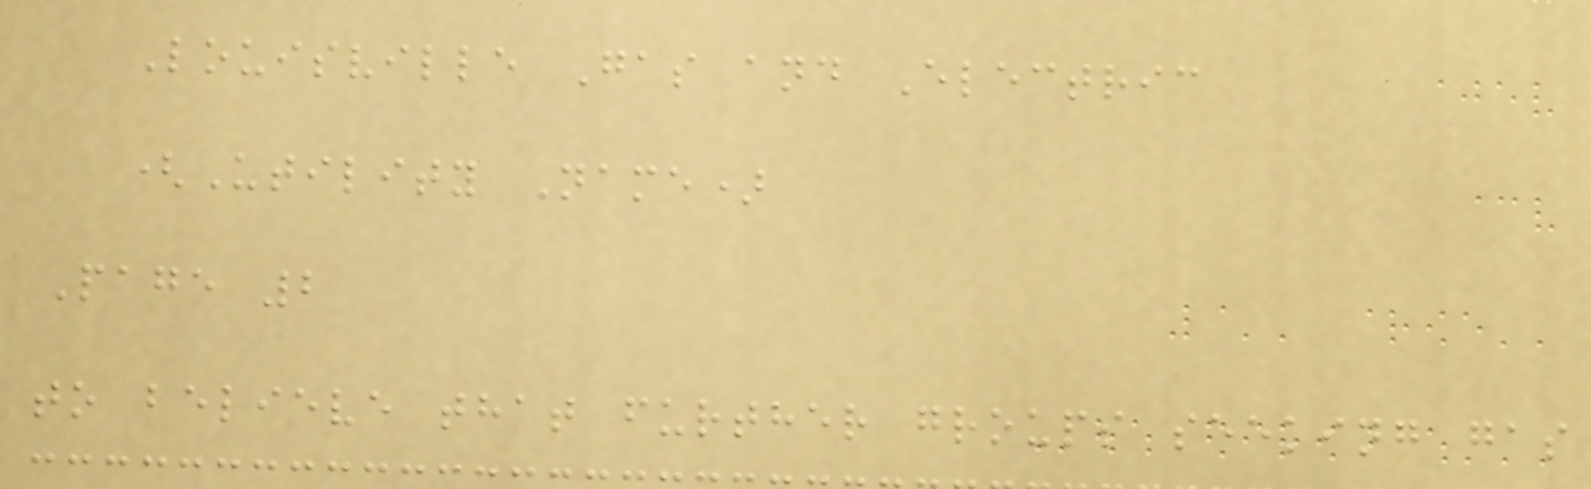Louisville Gas and Electric
(Utility Name)
Page 2
to believe that further groups seeking gas
